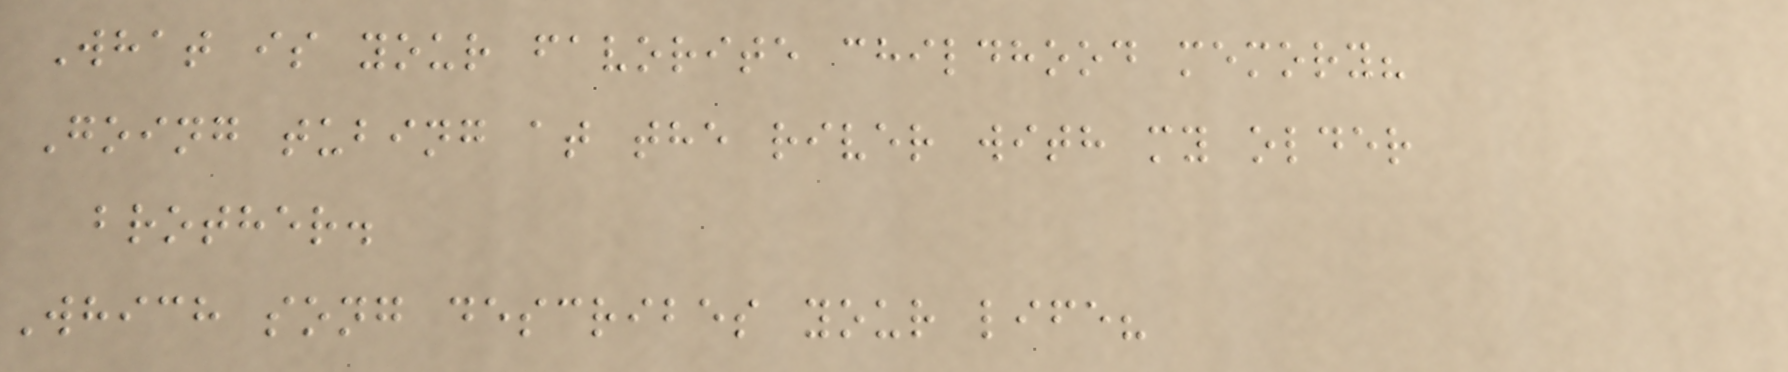What is your favorite childhood memory?
Going tubing at the river with my older
brother.
Which song describes your life?
